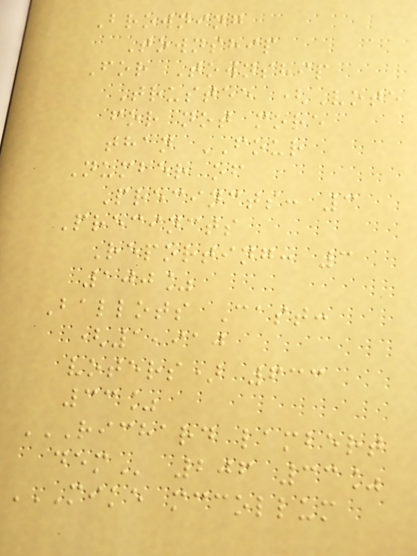Browning
Township
For Township
Trustee (Vote
for not more
than FOUR
Number of
Precincts: 3
Precincts
Reporting: 3
100%
Ballots Cast:
(1,910
voters) 633
33%
RICHARD LAMBERT
DEM 206 33%
MIKE MCCOLLUM
